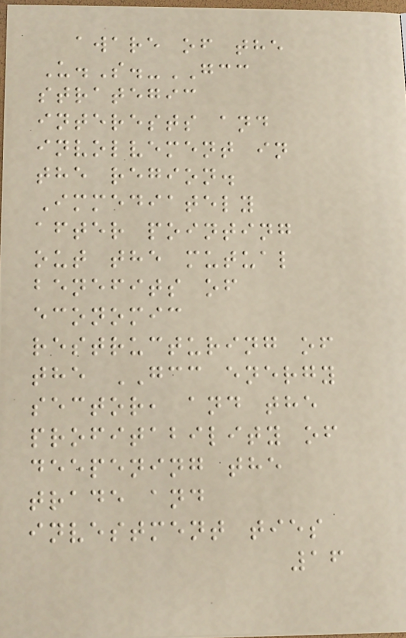aware of the
U.S.-GCC
strategic
interests and
involvement in
the region.
Immediately
after pointing
out the mutual
benefits of
economic
restructuring of
the GCC energy
sector, and the
profitability of
deepening the
trade and
investment ties
16
